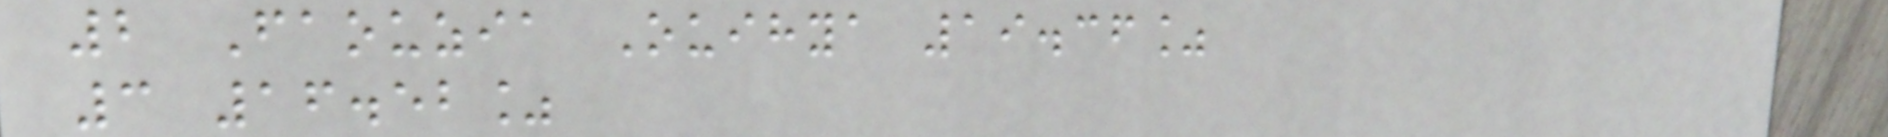2 Faouzia Ouihya 19.36%
3 16.52%
